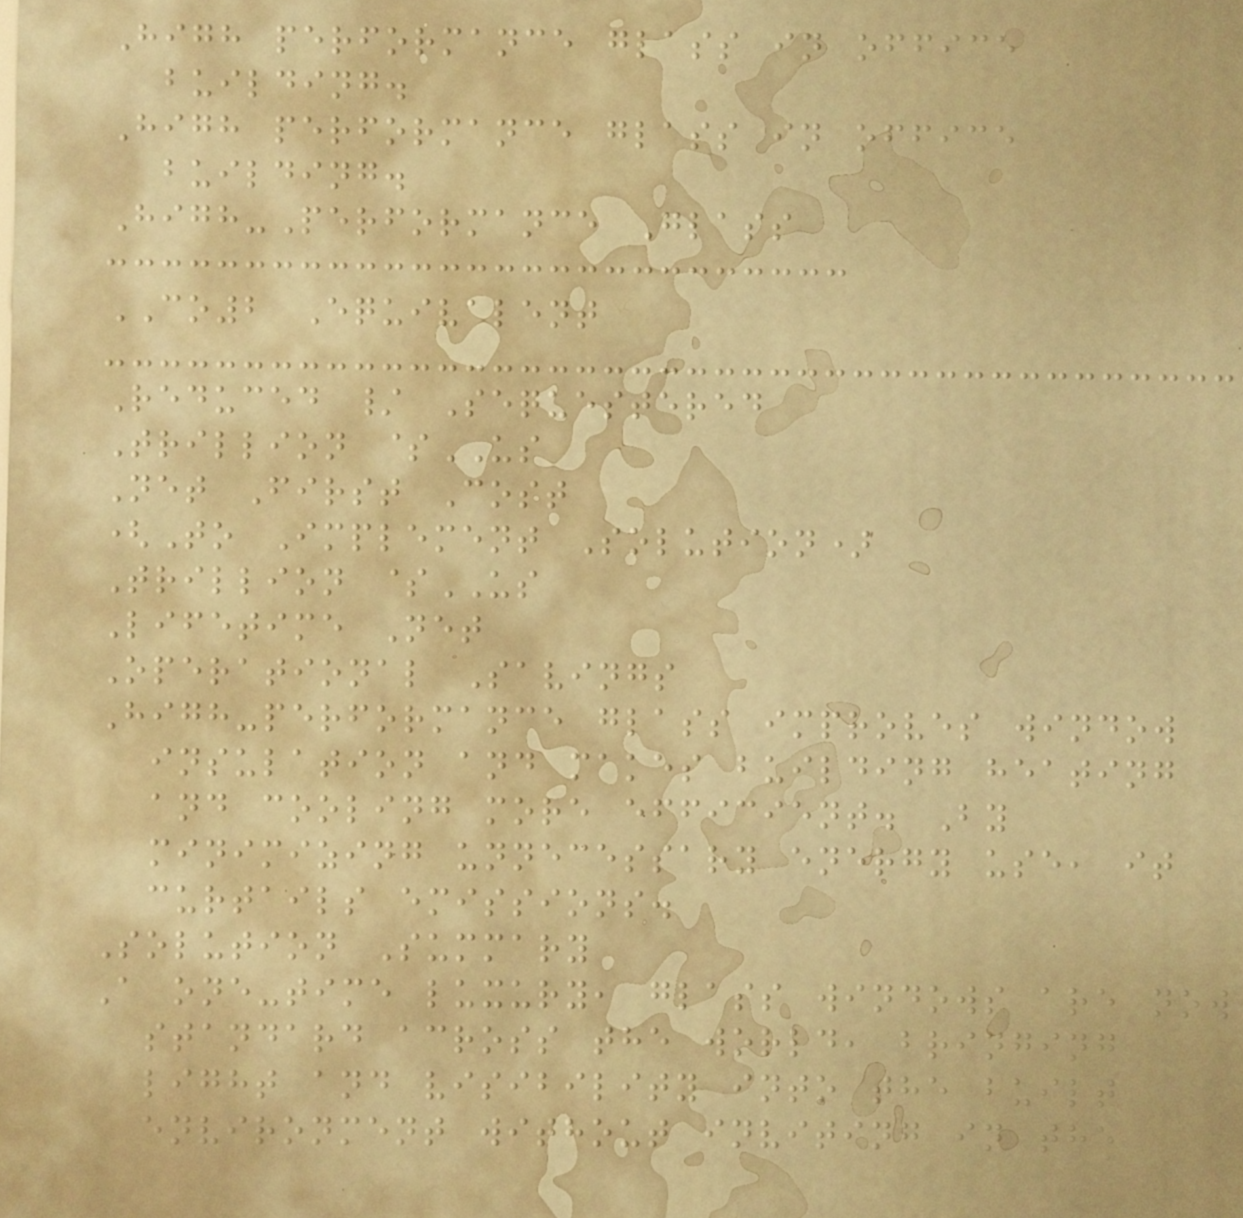High performance glass in office
building.
High performance glass in office
building.
High-Performance Glass
CO2 Equivalent
Reduced / Sequestered
Trillion $US
Net First Cost
(To Implement Solution)
Trillion $US
Lifetime Net
Operational Savings
High-performance glass improves window
insulation and makes building heating
and cooling more efficient. By
minimizing unnecessary energy use, it
curtails emissions.
Solution Summary
A one-time luxury, glass windows are now
standard across the world, bringing
light and visibility into the built
environment without inviting in the
